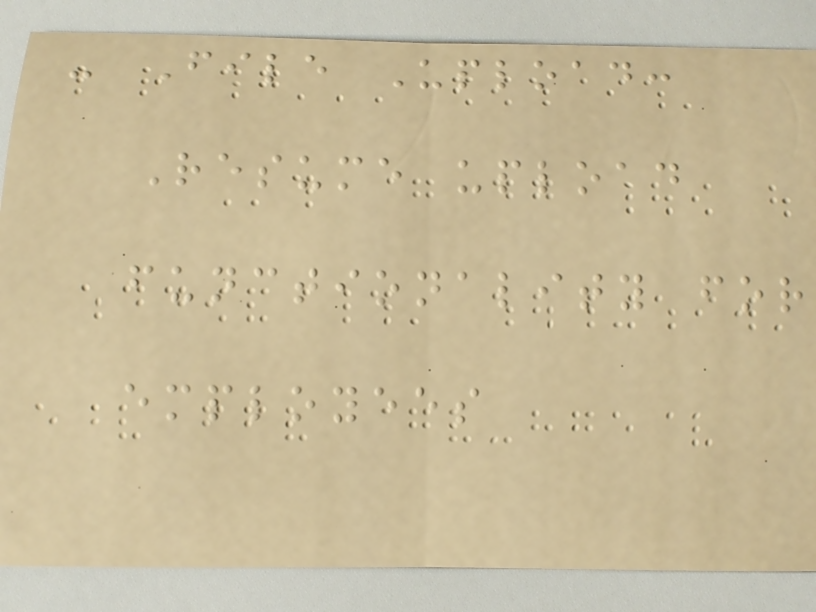- File Upload:
Resume upload
functionality for
employees
